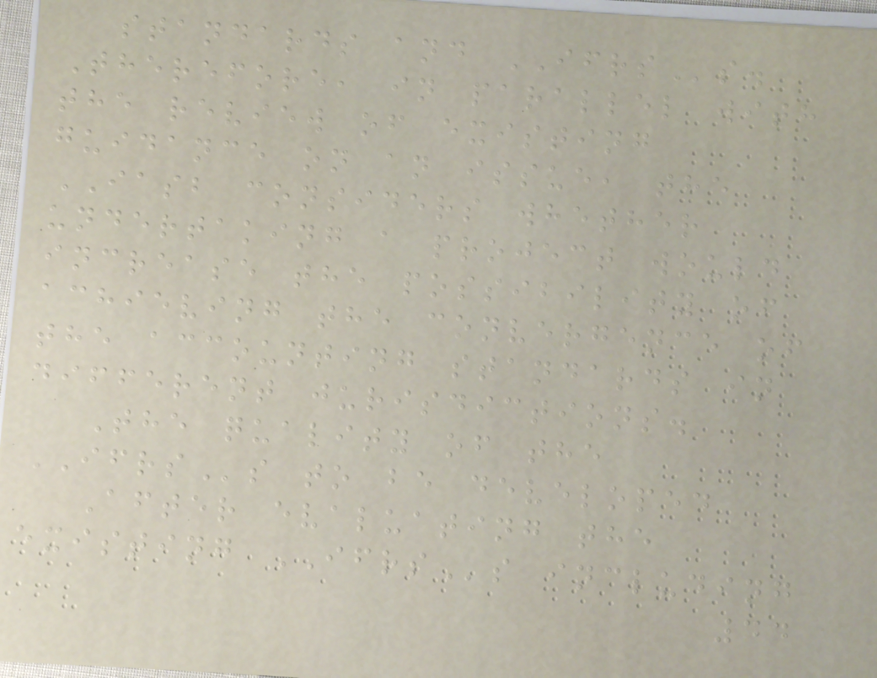standards and IFRSs.
Therefore, in parallel with
the review of existing
guidance on an issue, the
IASB considers whether
undertaking a project would
increase the possibility of
achieving the convergence of
the accounting standards in
different jurisdictions.
The quality of the
IFRSs to be developed
After evaluating the
existing IFRSs including
44
